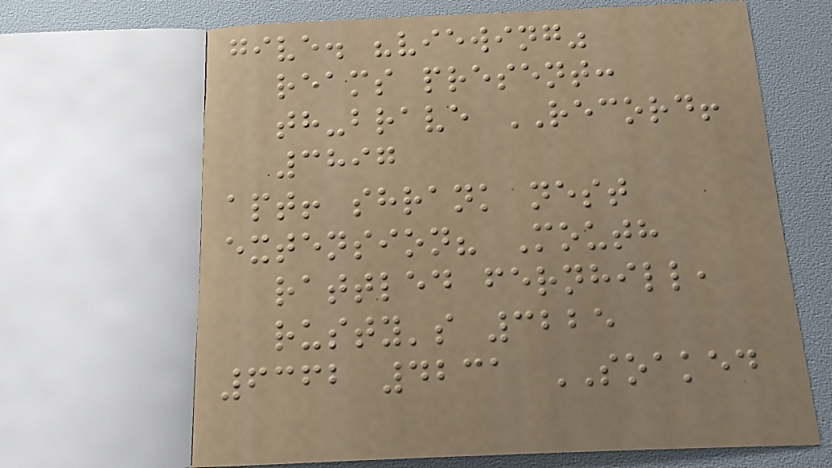give. "viewing"
reams present:
th-brave RECORD!
3897
apt! shrank nest
extension? Mouth
rattled fernhill,
rusty's 3225
6362 4231 SOAKED
